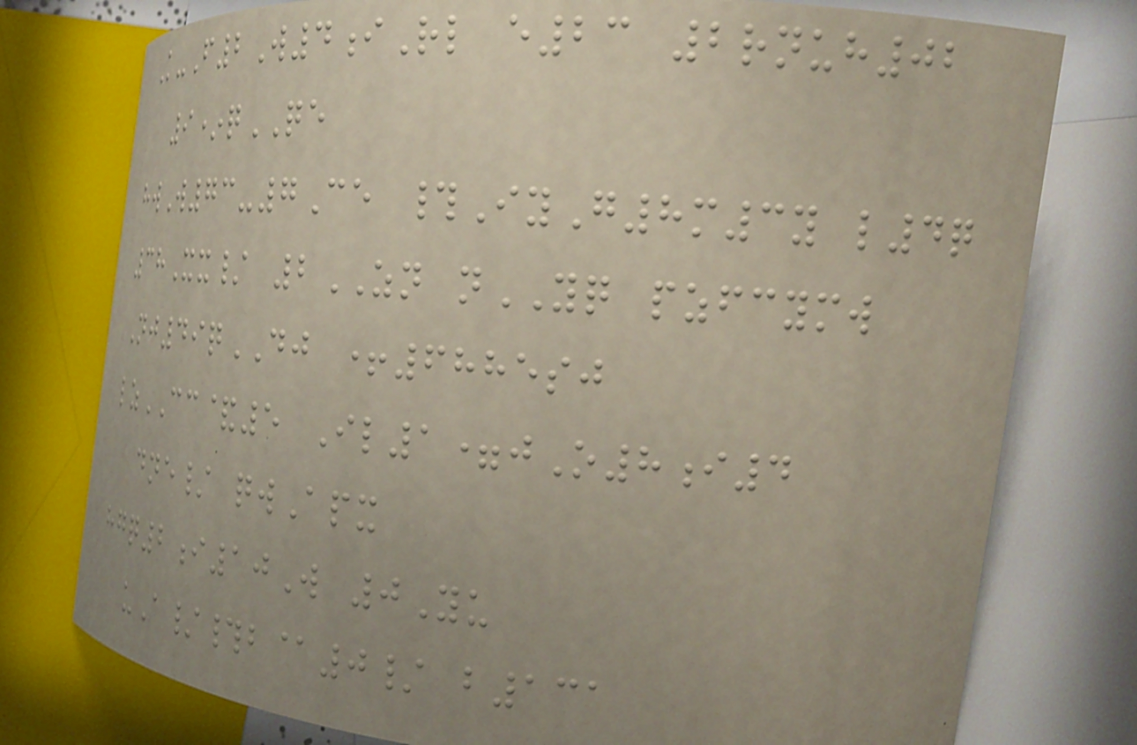K-F2W4iRl e23 2rnuh02
9*qQE
hwW73-7Ce #IyG8m3y l4q
38Xx/ 2ZN nYQ pzfcymw
Nj49qDJ +6885sj
lzCC&5 Il1=jO8i4
dne/ qwApx
hgq2i10W 0Yu
uA/#b@0/ b131
